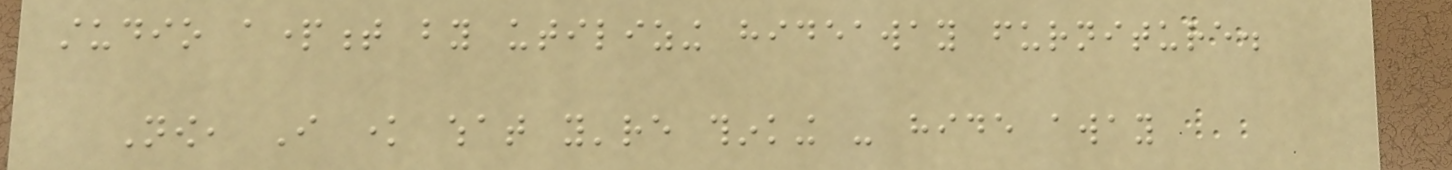studio apartment by utilizing hideaway furniture.
Now, I know what you're thinking - hide away
